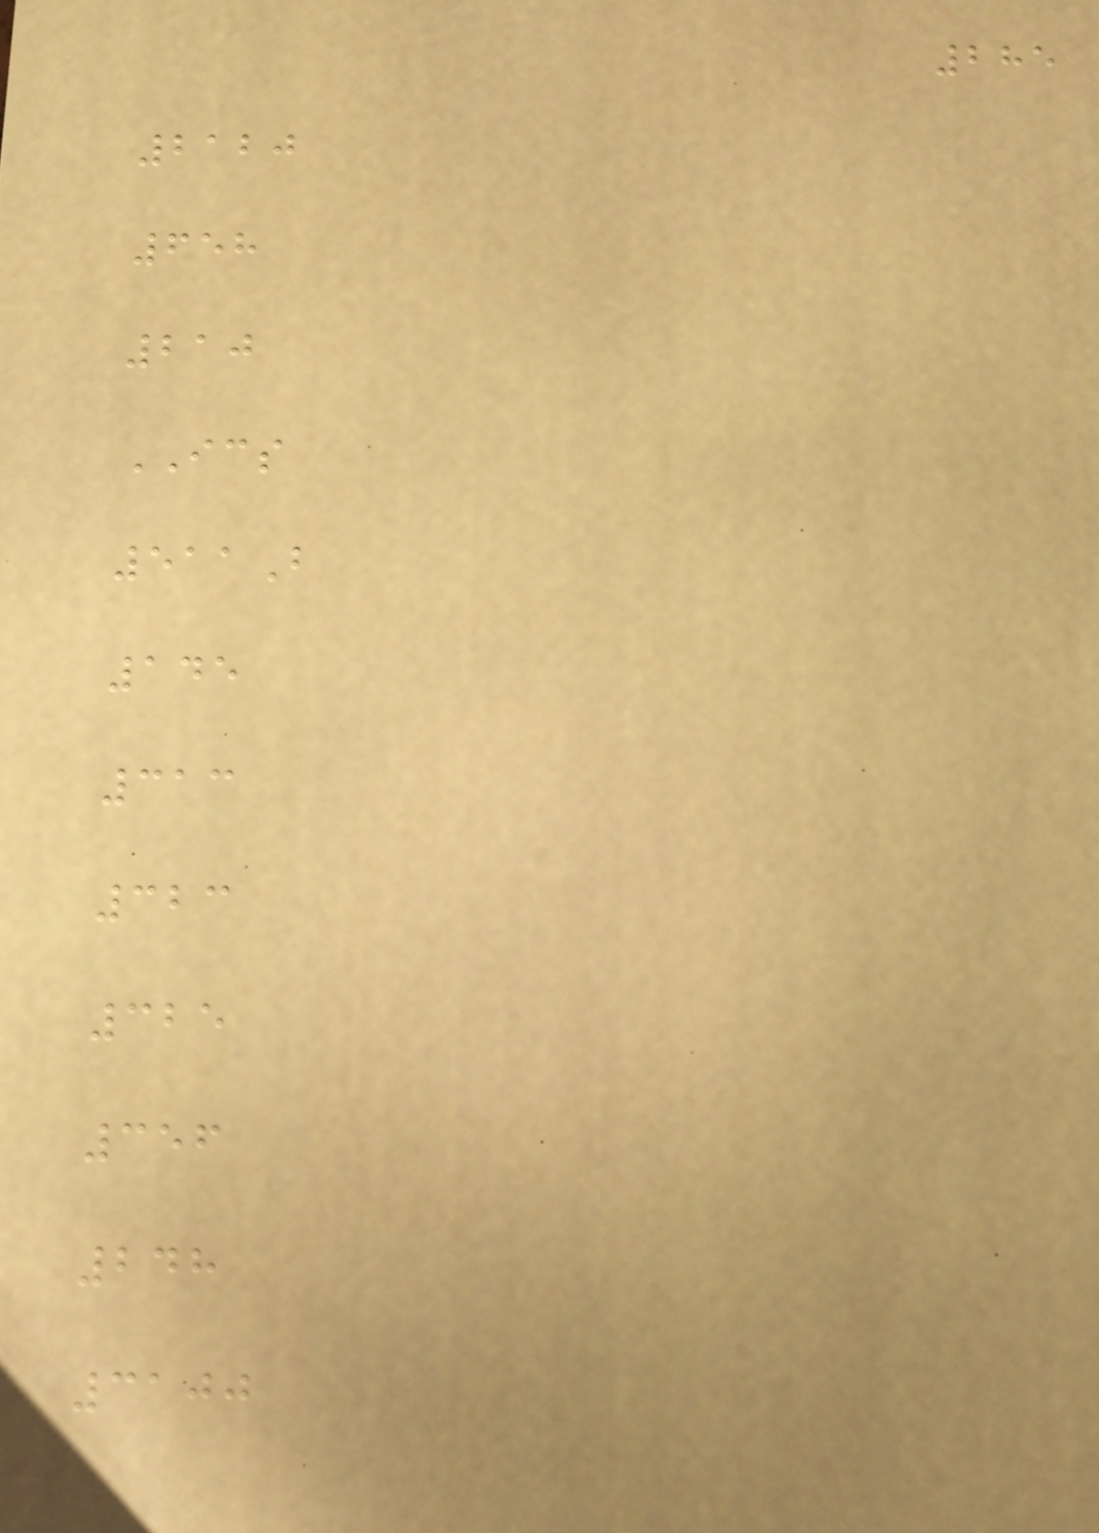285
2120
658
210
ICS
511B
145
313
323
325
356
248
3100
